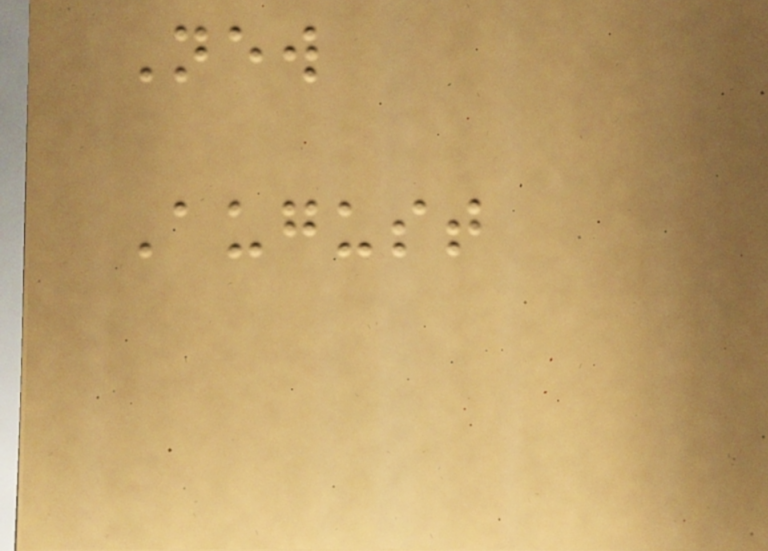New
August
